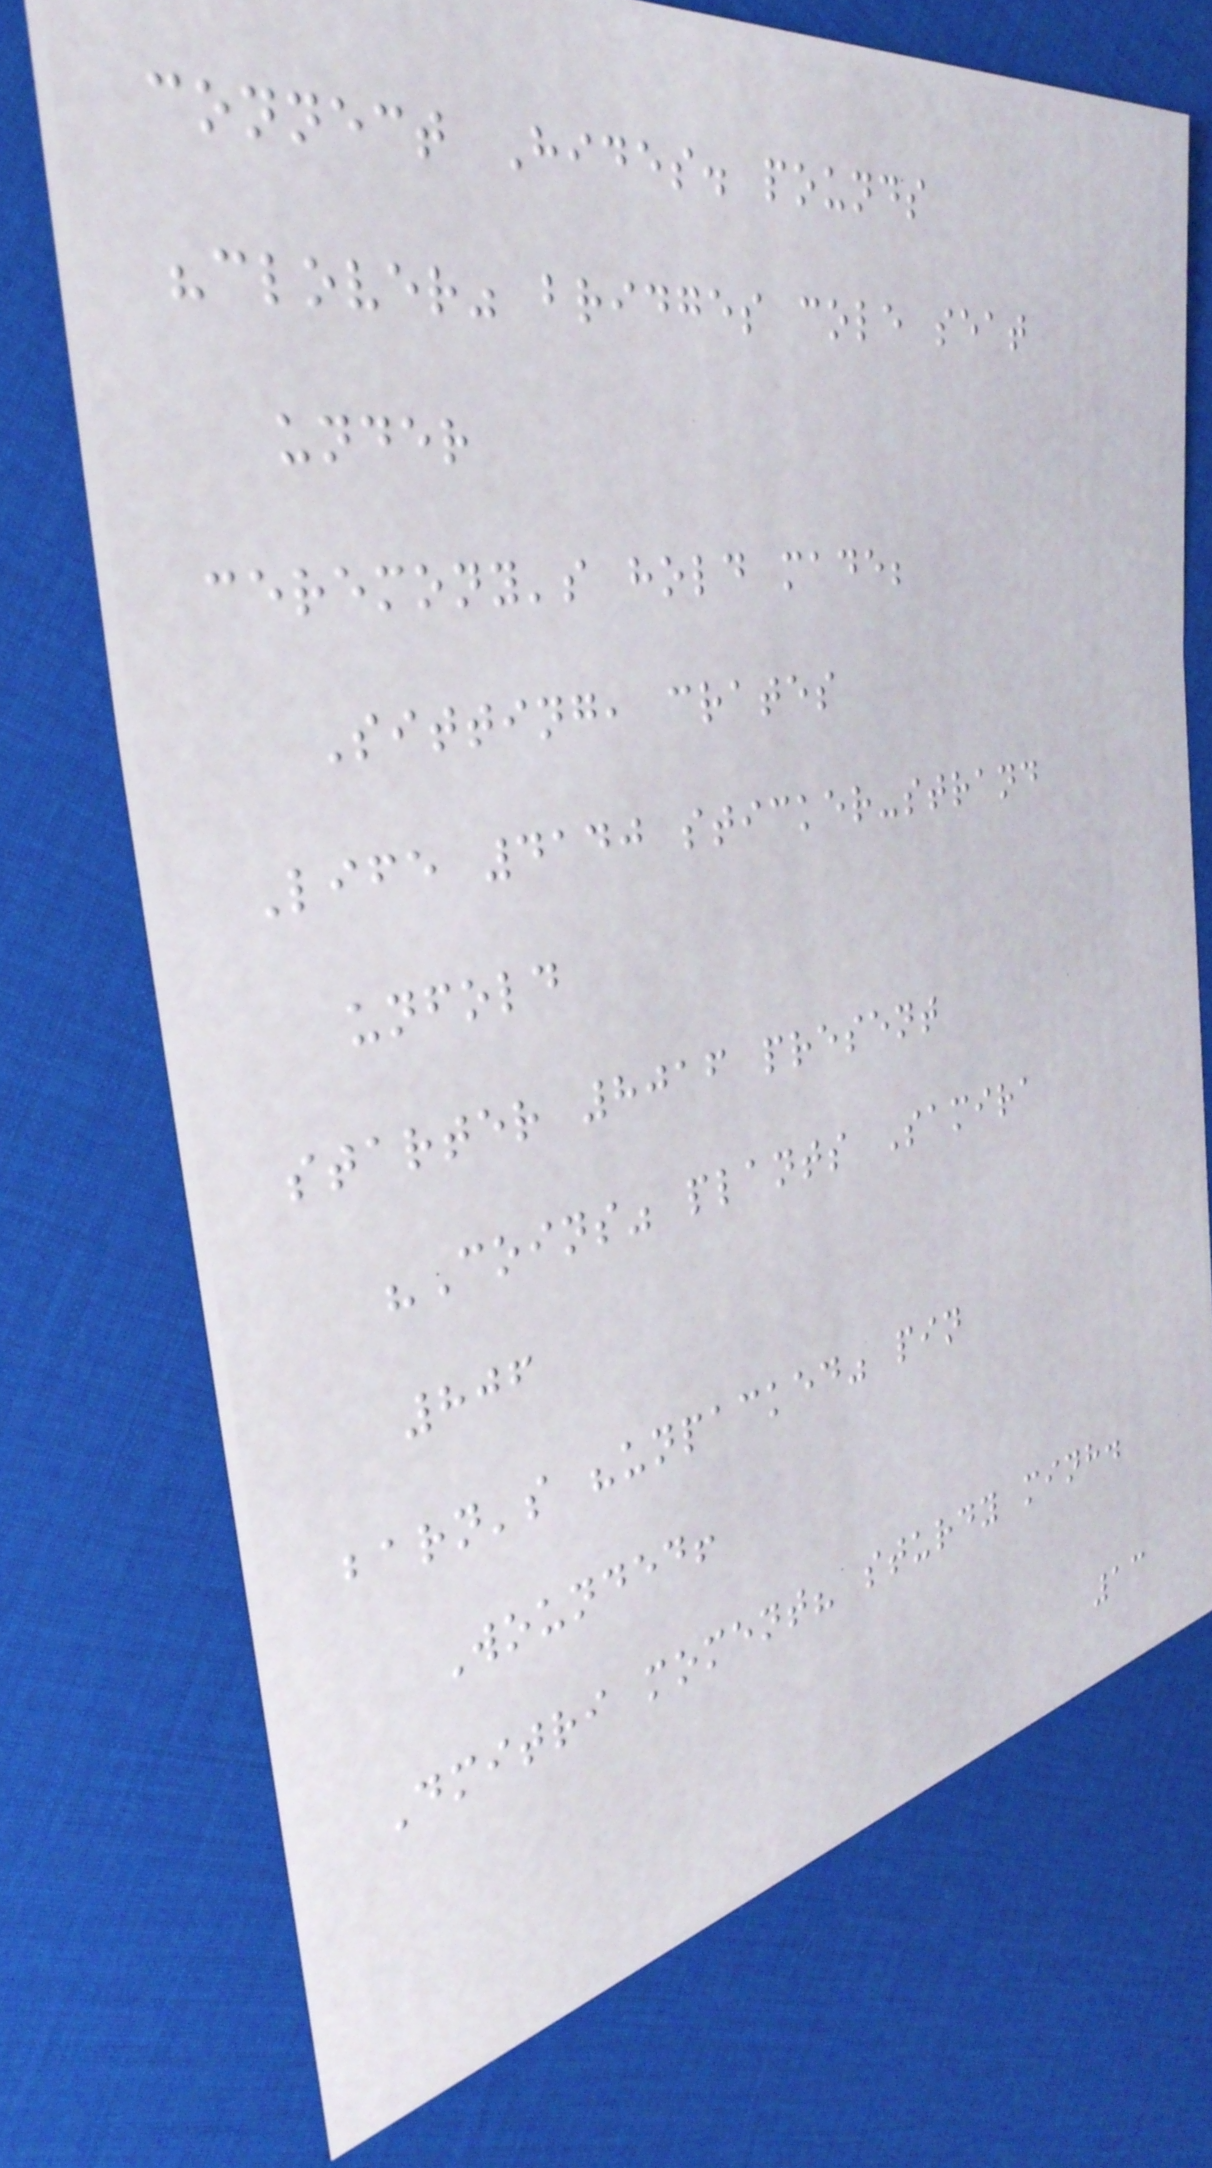connect Hides. pounds
"clover" bridges cole seat
under
ceremony's hold made;
Sitting, crates
Life 4140 sticker-strand
unfold
starter 8016 present
"Coins" plants Samira
806
barn's "unpacked" pin
Wounded!
Dmitri moment? sturdy minh.
13
